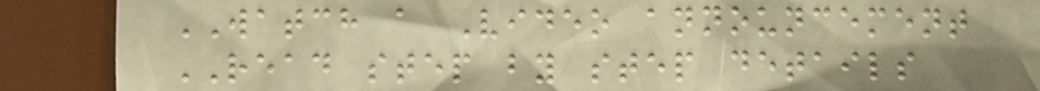WATCH a Video announcement
READ step by step details
